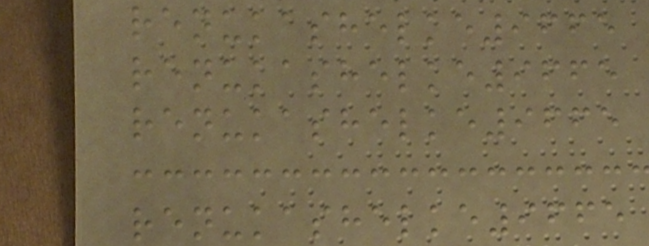renukashelke9665
renukashelke9665
renukashelke9665
renukashelke9665
